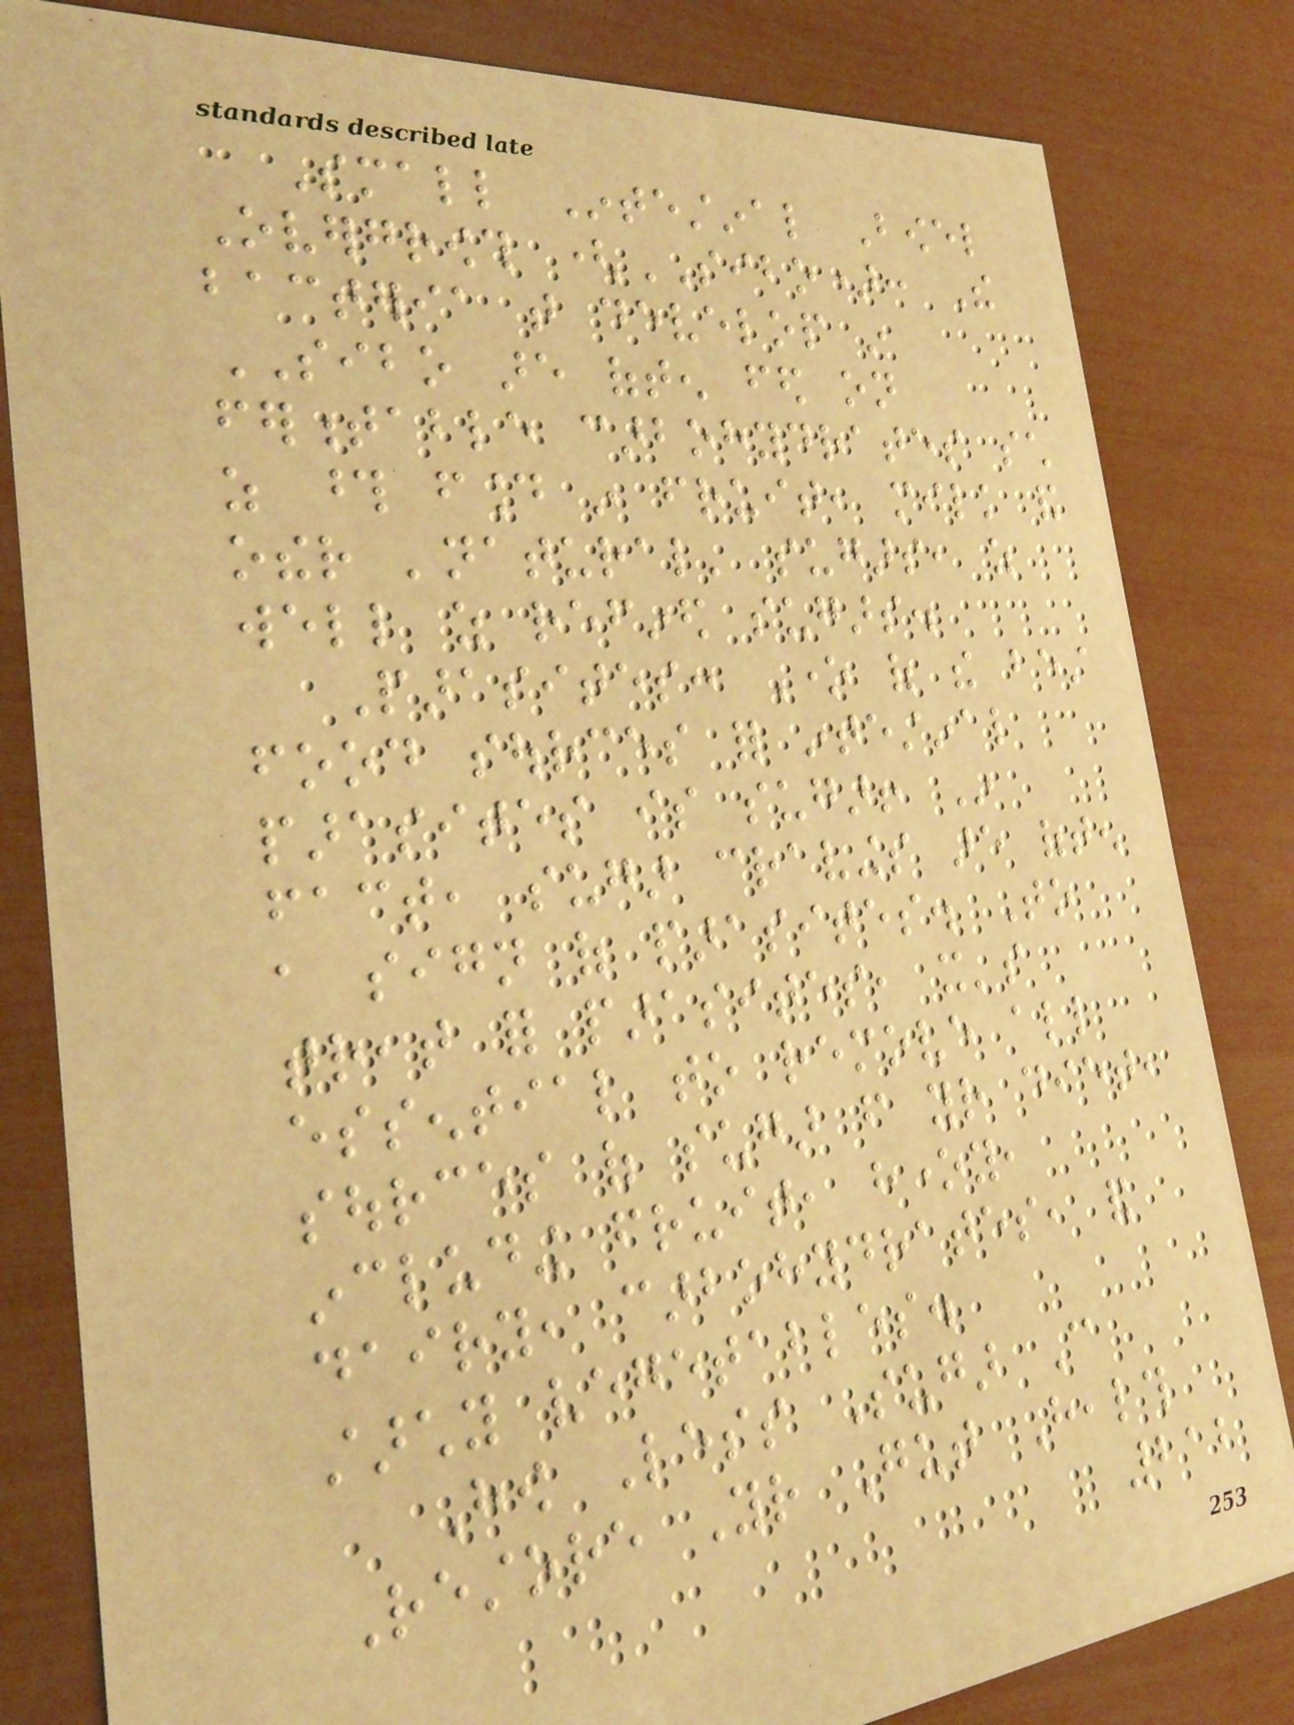Small Intestinal Bowel
Overgrowth (SIBO): The
bacteria that develop in
SIBO are often fed on
fermentable carbohydrates such
as those found in fruit, milk and
other 'natural' sugars, as
well as refined sugars.
Parasites: One of the best
food sources for intestinal
parasites is sugar! In
fact, sugar cravings are often
a sign of parasites. To
treat for parasites, it's
essential to remove all
sources of sugar from your diet,
including fruit, honey,
dairy, carbohydrates, and
starchy vegetables.
How Less Sugar Can
Restore Your Gut Health
212
